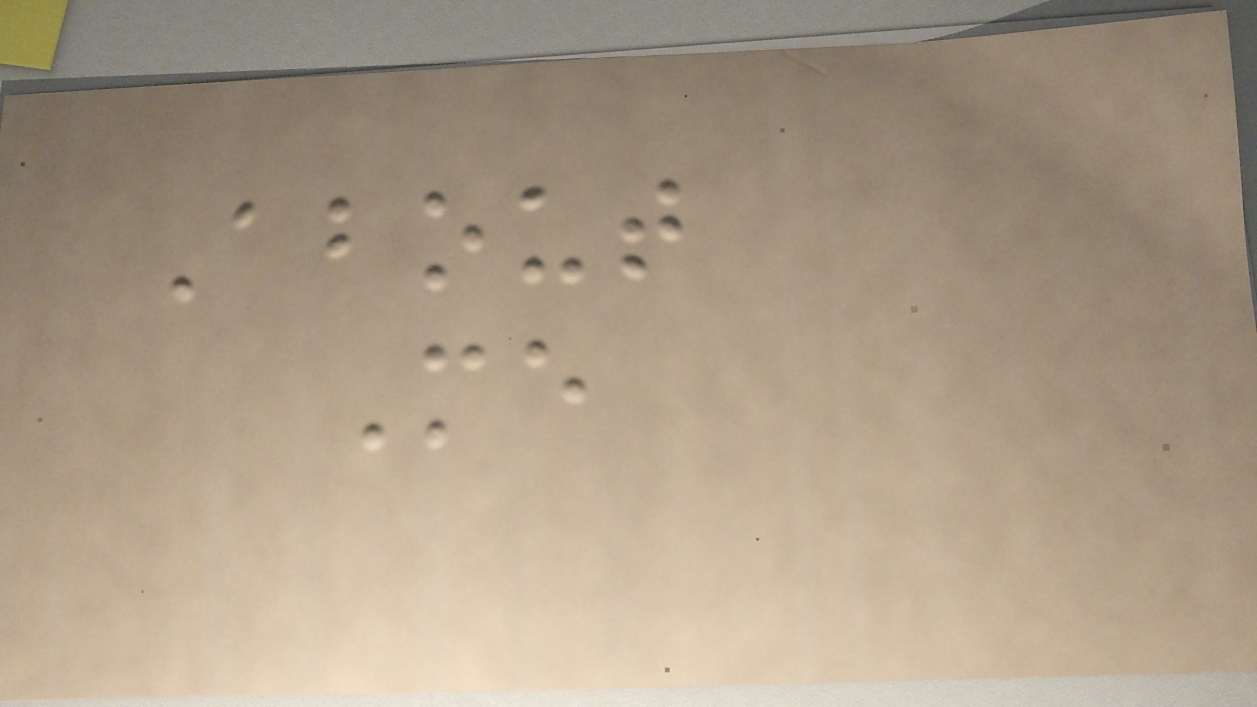About
Me
